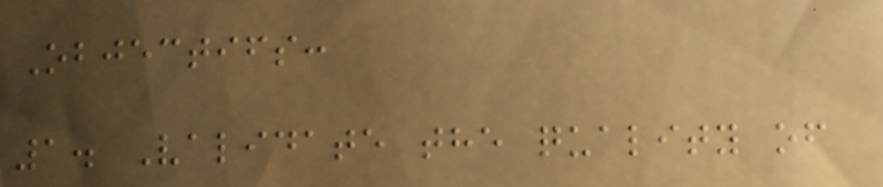Objectifs:
1. Validate the quality of
